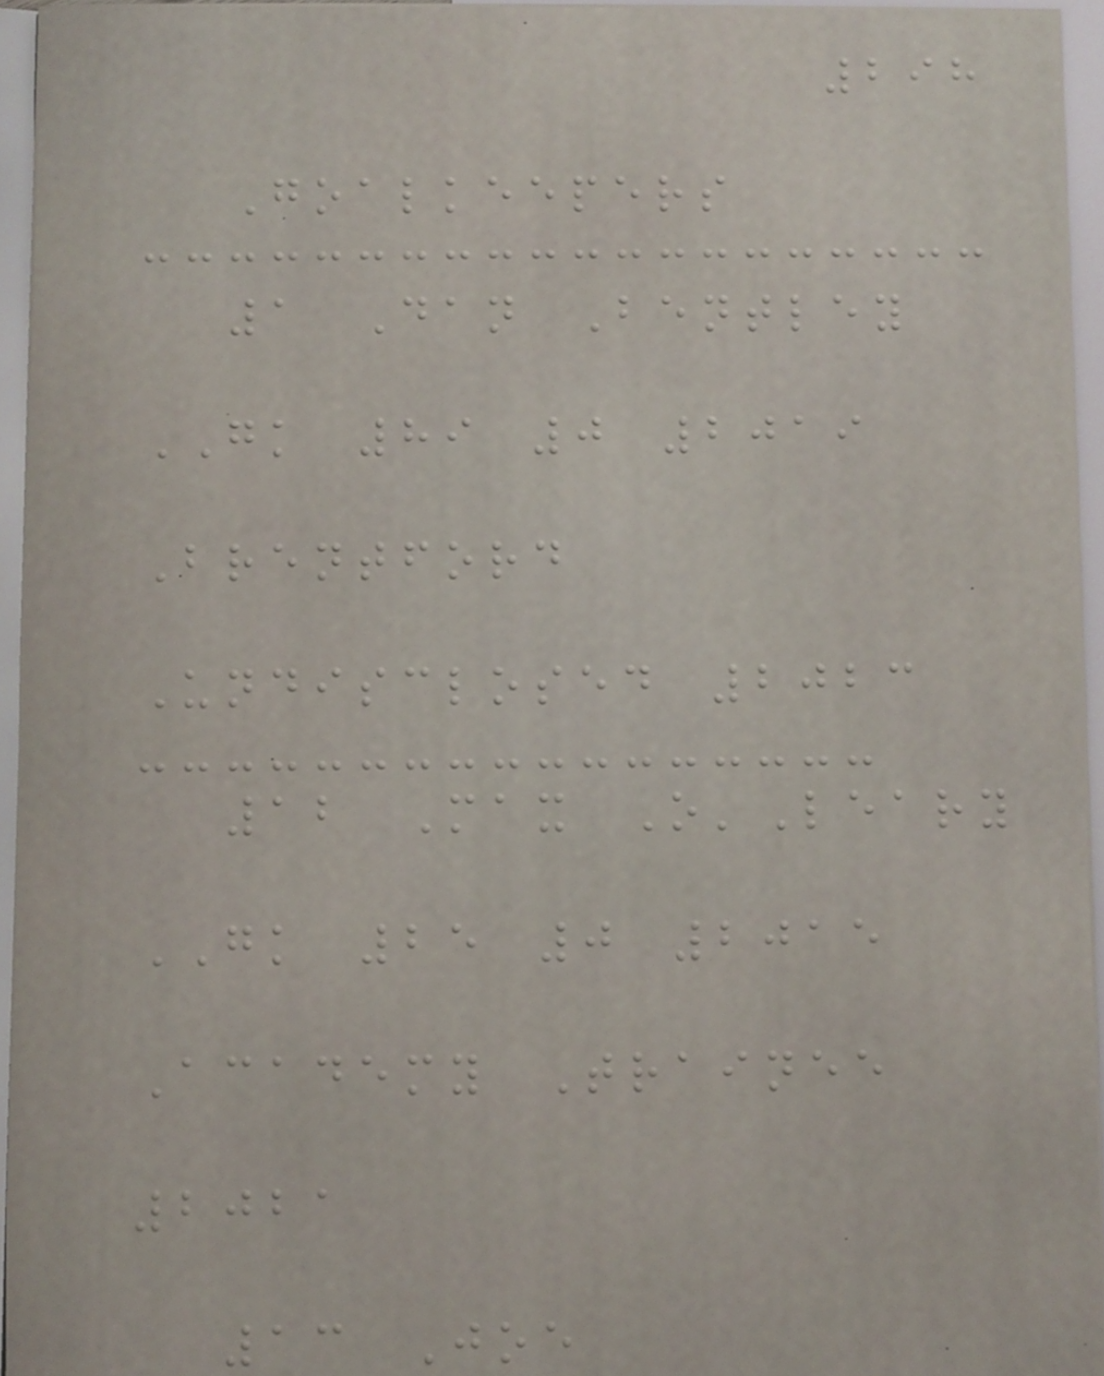298
Goalkeepers
1 Dan Bentley
GK 89 0 2019
Brentford
Undisclosed 2023
12 Max O'Leary
GK 25 0 2015
Academy Trainee
2021
13 Joe
